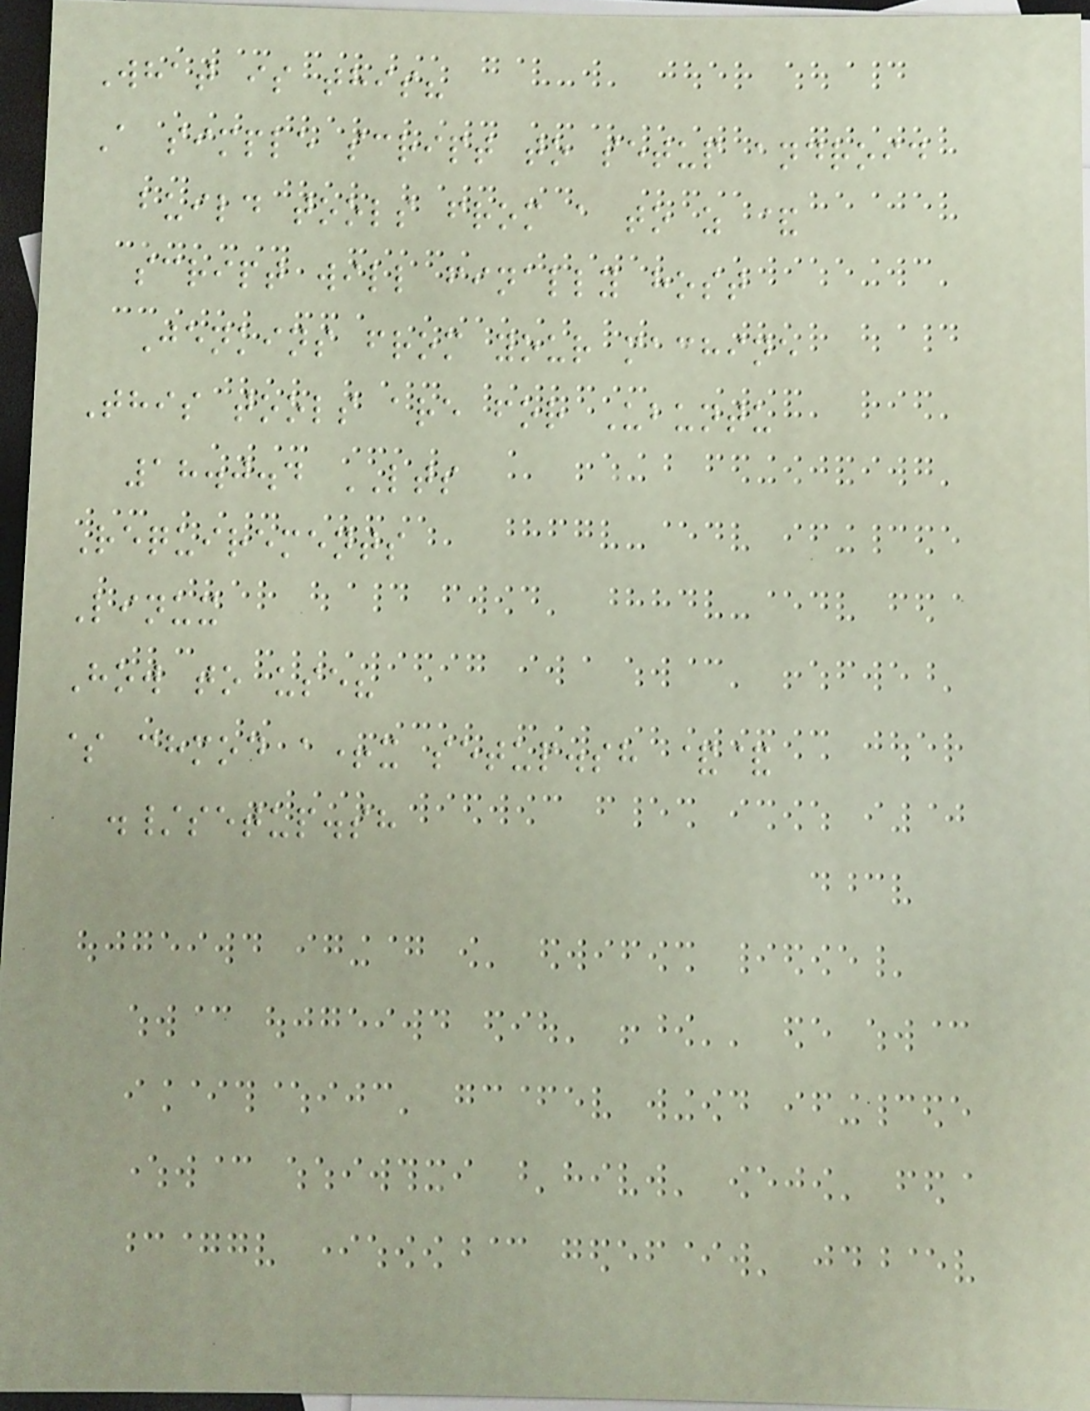What is this?
A simple script to setup android
build tools from a to z &
script will finally host
Jenkins from your machine
This tools are for Ubuntu
18.0.4 LTS
Requirements
Linux
How to use?
$ chmod a+x setup.sh &&
./setup.sh
